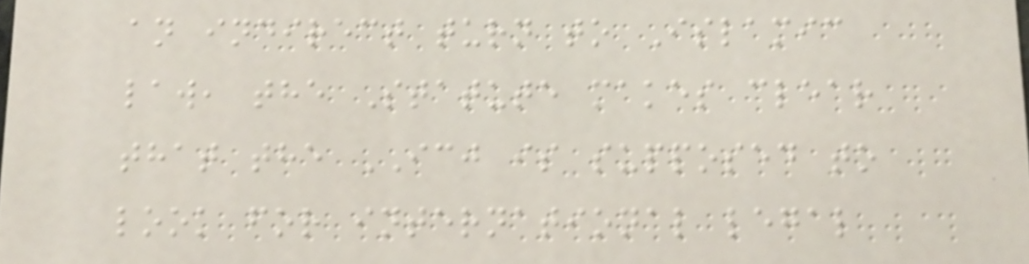an indirect turn to Islamic
law, the Statute makes clear
that the ICJ is supposed to
look for international legal
